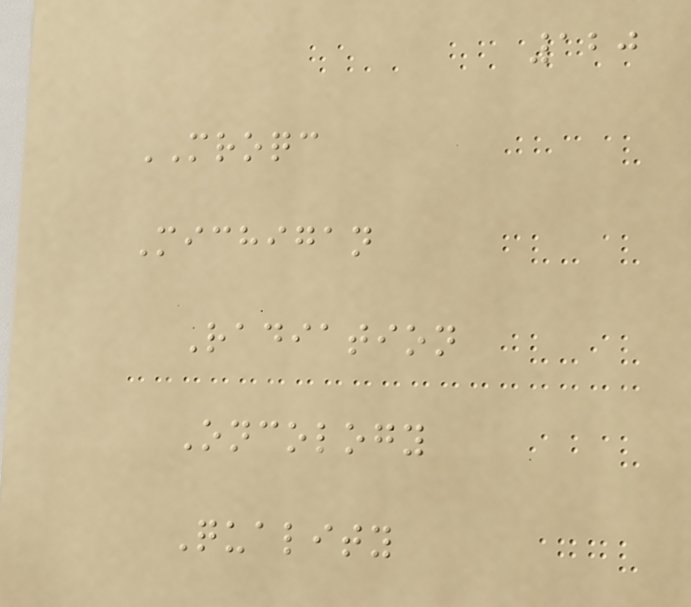120
MROQC
Michigan
Radiation
Oncology
Quality
